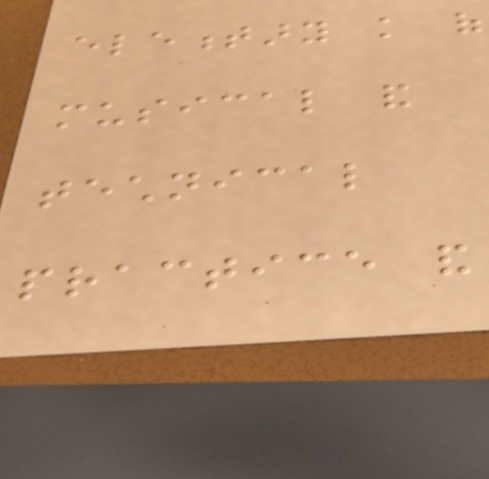elementary knowledge of
musical and
technical
practice and
